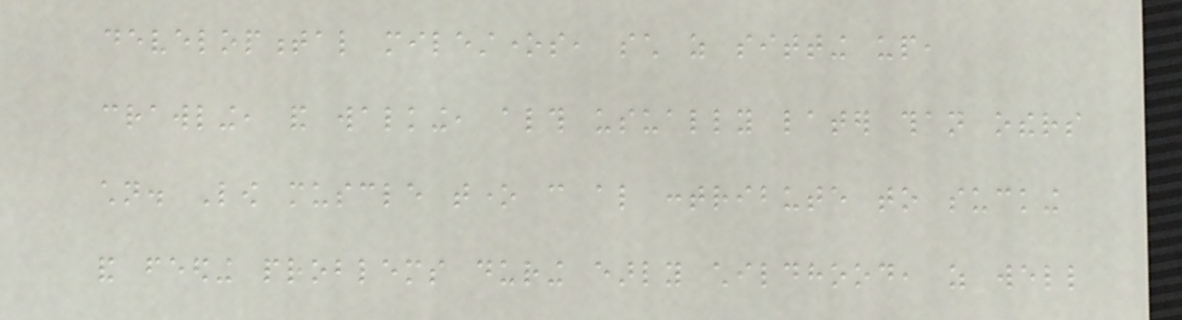developmental milestones, such as sitting up,
crawling, and walking, although usually later than others
children. Low muscle tone can also contribute to sucking
and feeding problems during early childhood, as well
